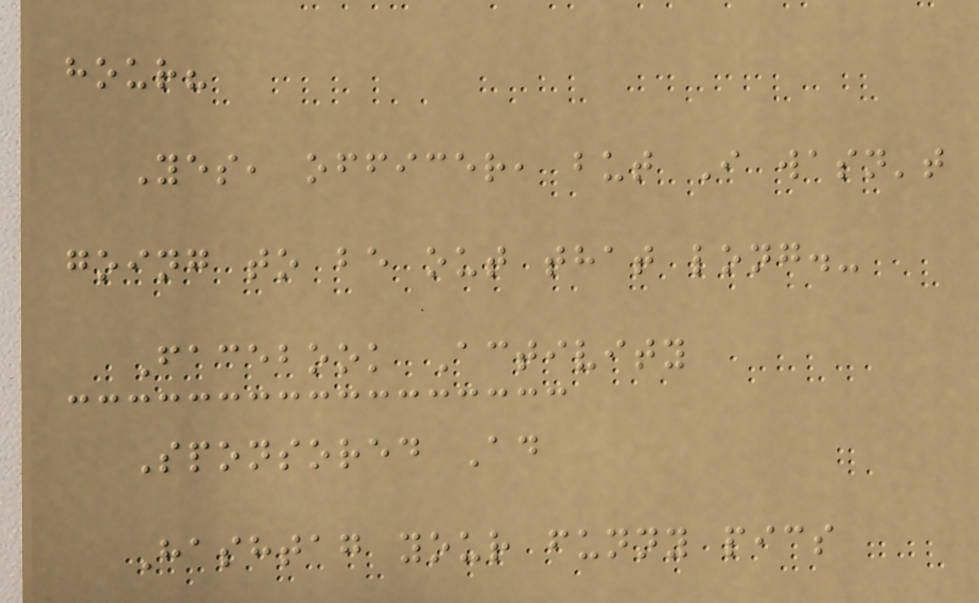hour?
Yes, officer, but I wasn't
going to be out that long.-
Facebook Activity
Sponsored Ad
Hashtag your funny pics
